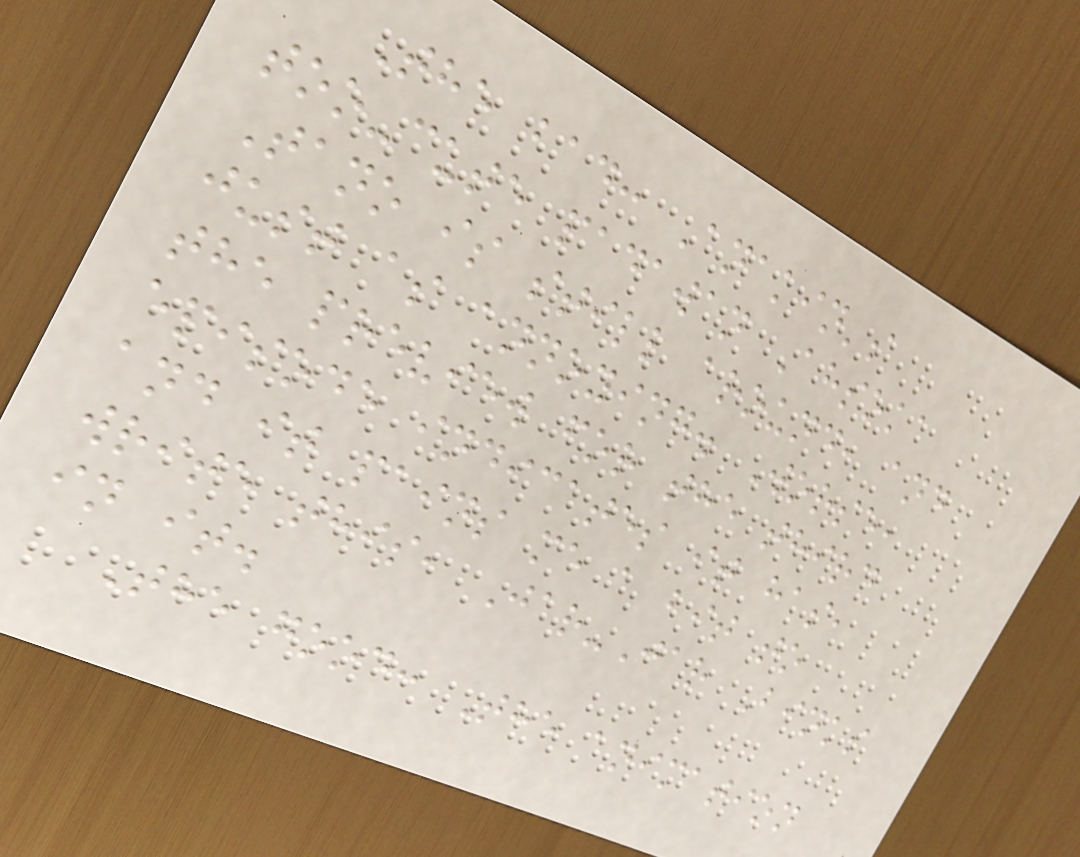The bad: Anakin's
too-cute padawan Ahsoka
Tano is still around, and
just as annoying. Worse,
the preview for the third
episode indicates it has,
and it pains me a bit to
write this, Jar-Jar Binks
in it.
The good: The animation
